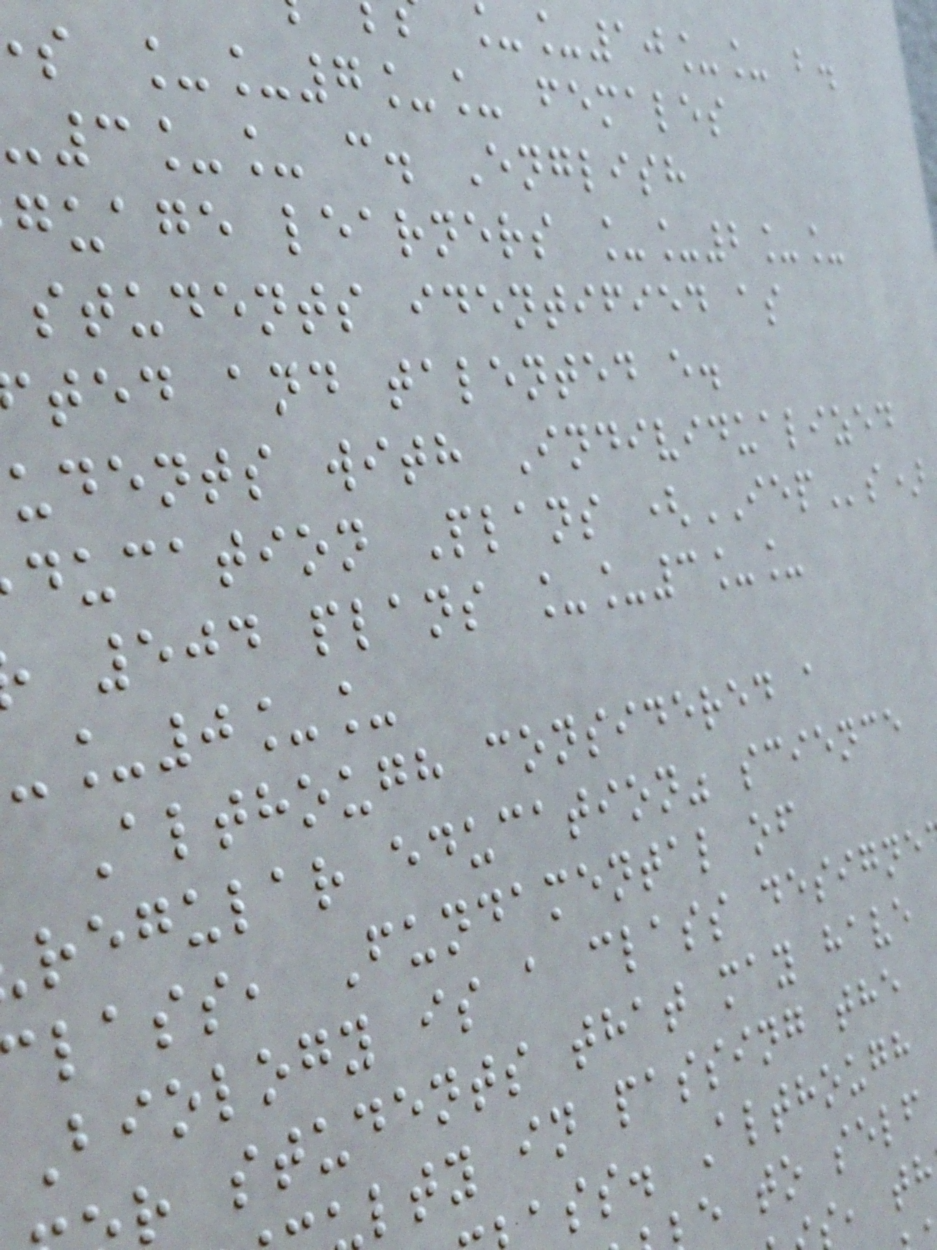__10__ b.
s __7__ females
3__ c. English
guage learners __2__
students identified as
ted and talented e.
udents with Individualized
ducation Plans (IEPs)
504 plans __3__
_0__
Although considered a
regular education" science
lass, Fundamental of
Biology is a class designe
r students that may have
lty in passing the
ass. Although
e to self
